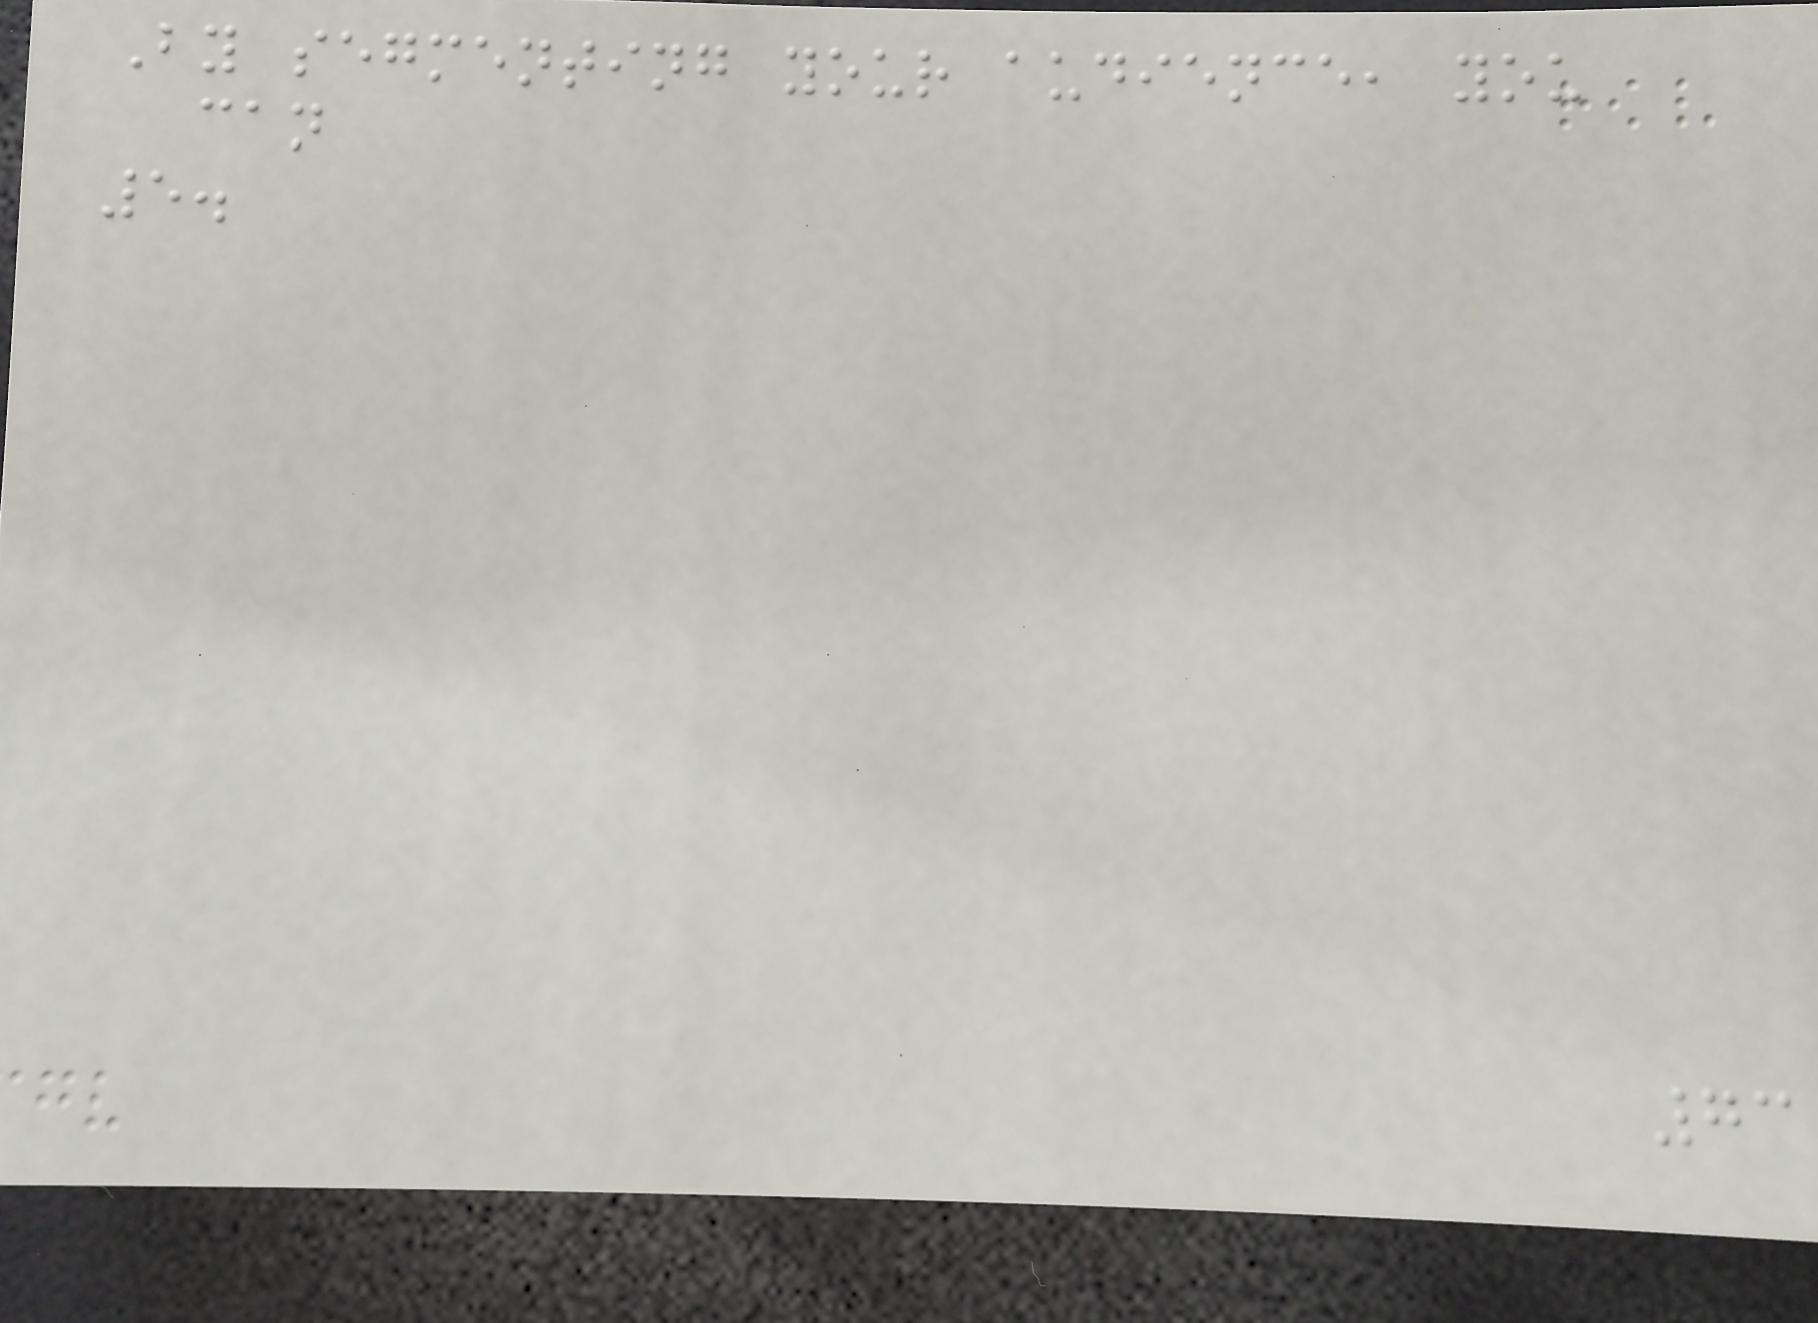By segmenting your audience, you
can
5.
73
